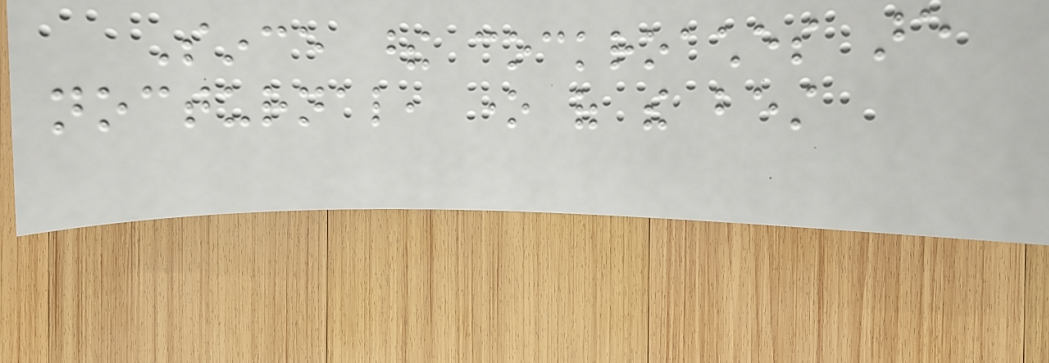Since these cockroaches are
nocturnal, one of the best
